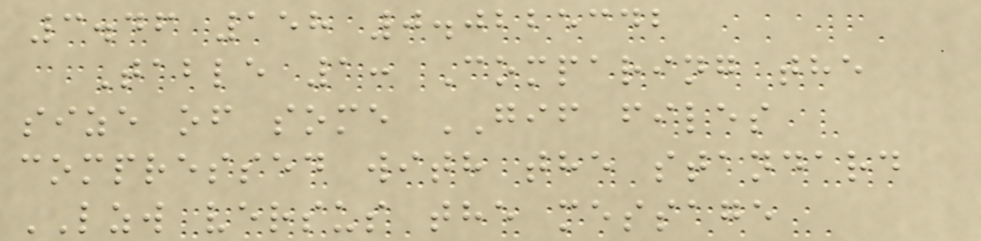3.46 158 0.0225342
Table 1: Comparing the
size of some GIF files
compressed with the standard
LZW versus the message
